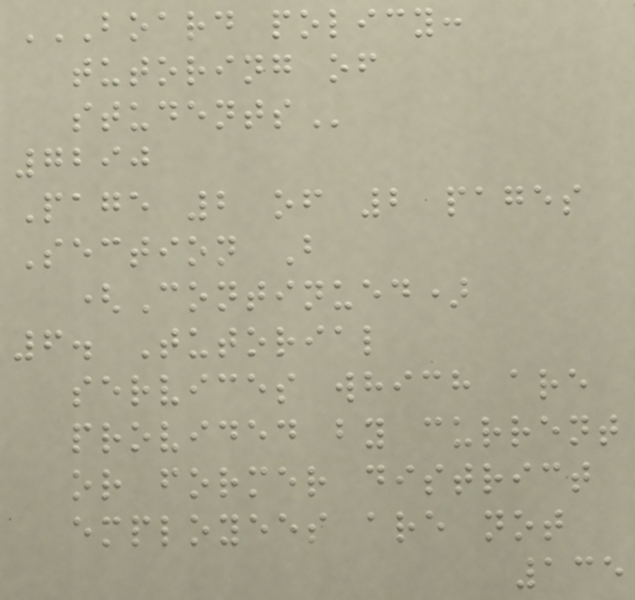BOARD POLICY:
TUTORING OF
STUDENTS
7290
Page 2 of 2 pages
Section B
(Continued)
6. Tutorial
services which are
provided by current
or former district
employees are not
135
